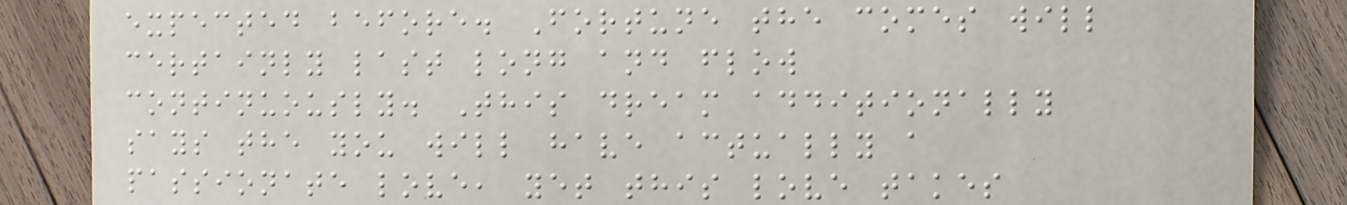expected before. Fortune the comes will
certainly last long and flow
continuously. This dream additionally
says the you will have actually a
passionate love, yet this love takes
